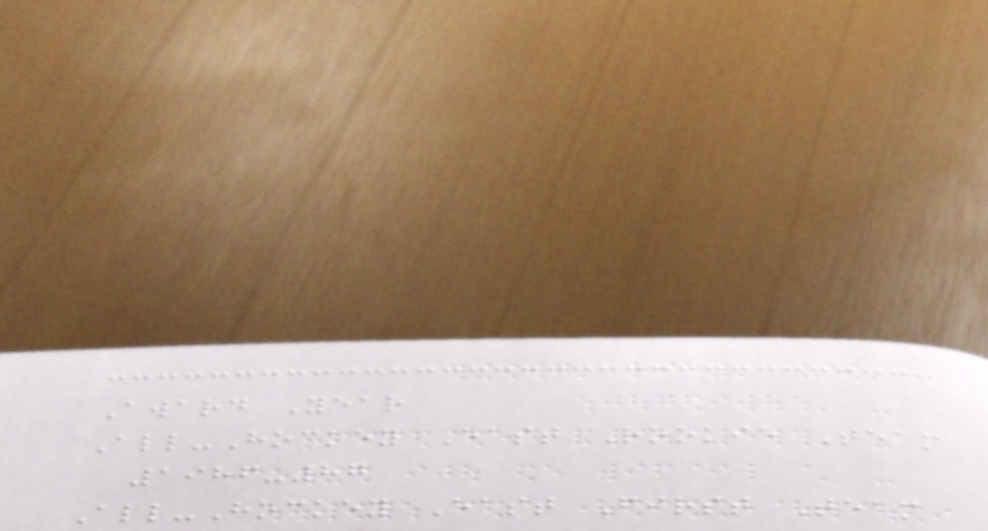Award Year
All-Hockey East Rookie Team
1986-87
All-Hockey East First Team
